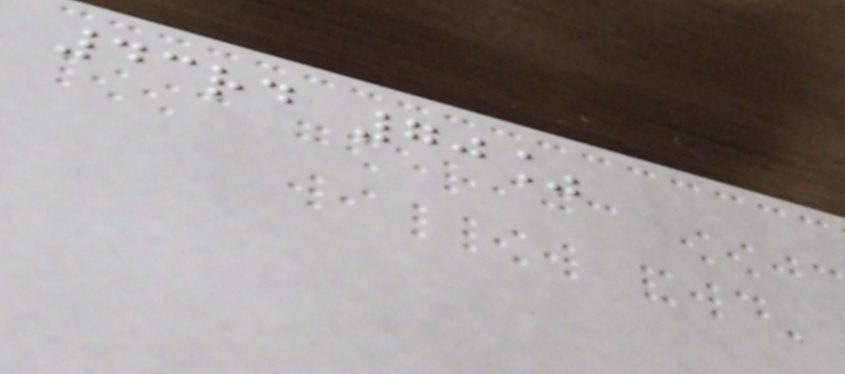43rd 70%
